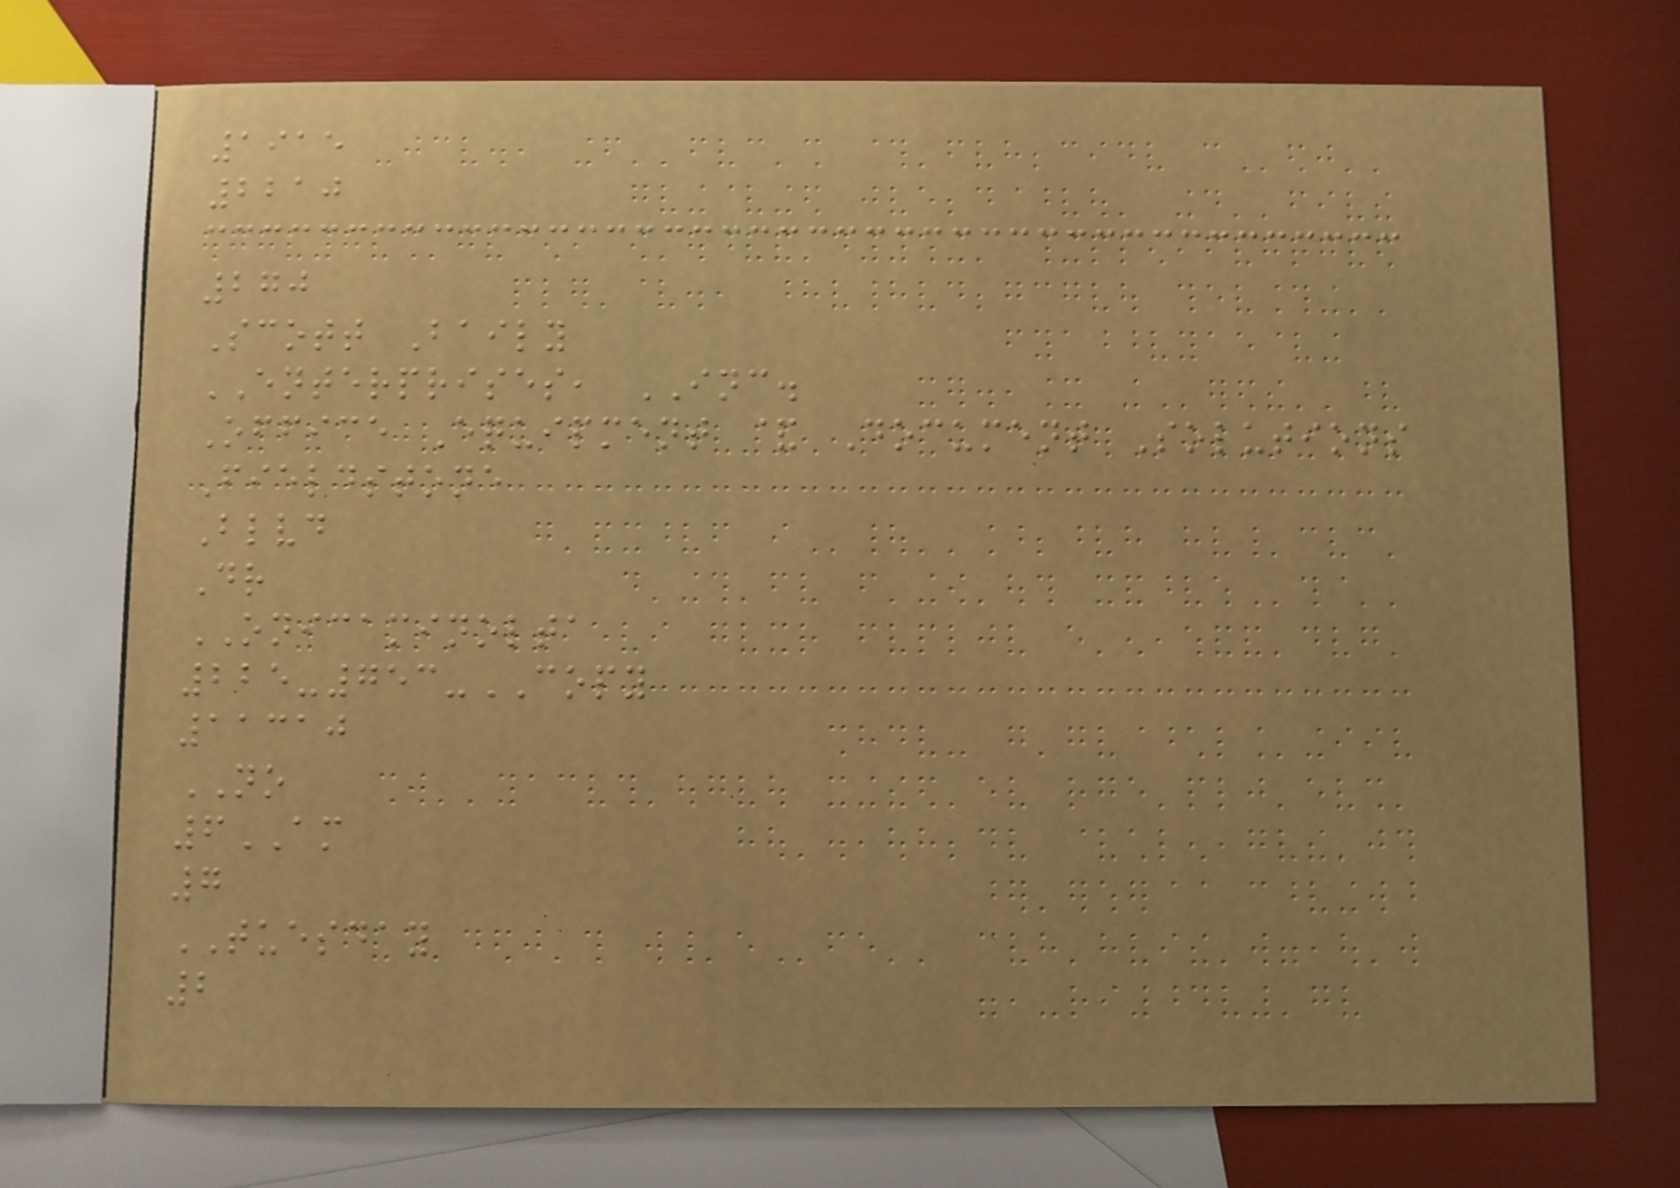1915
2210
270
Scott Baily
ENTERPRISES, INC.
Office Equipment & Document Solutions
Fieldstone
Blvd
Dr
ONICAMINOLTA
225-753-COPY
11310
NO
6AM
7
TUESDAY
2
